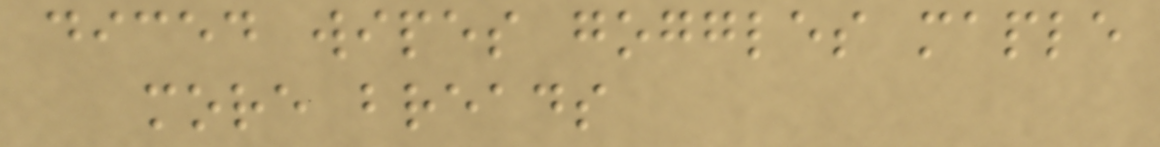diced wipes goggles maple
more breads
